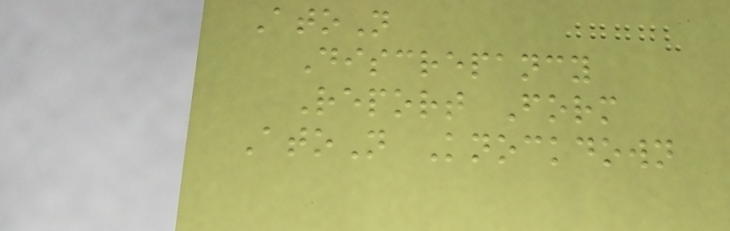AtoN
Discrepancy
Report Form
AtoN Knockdown
